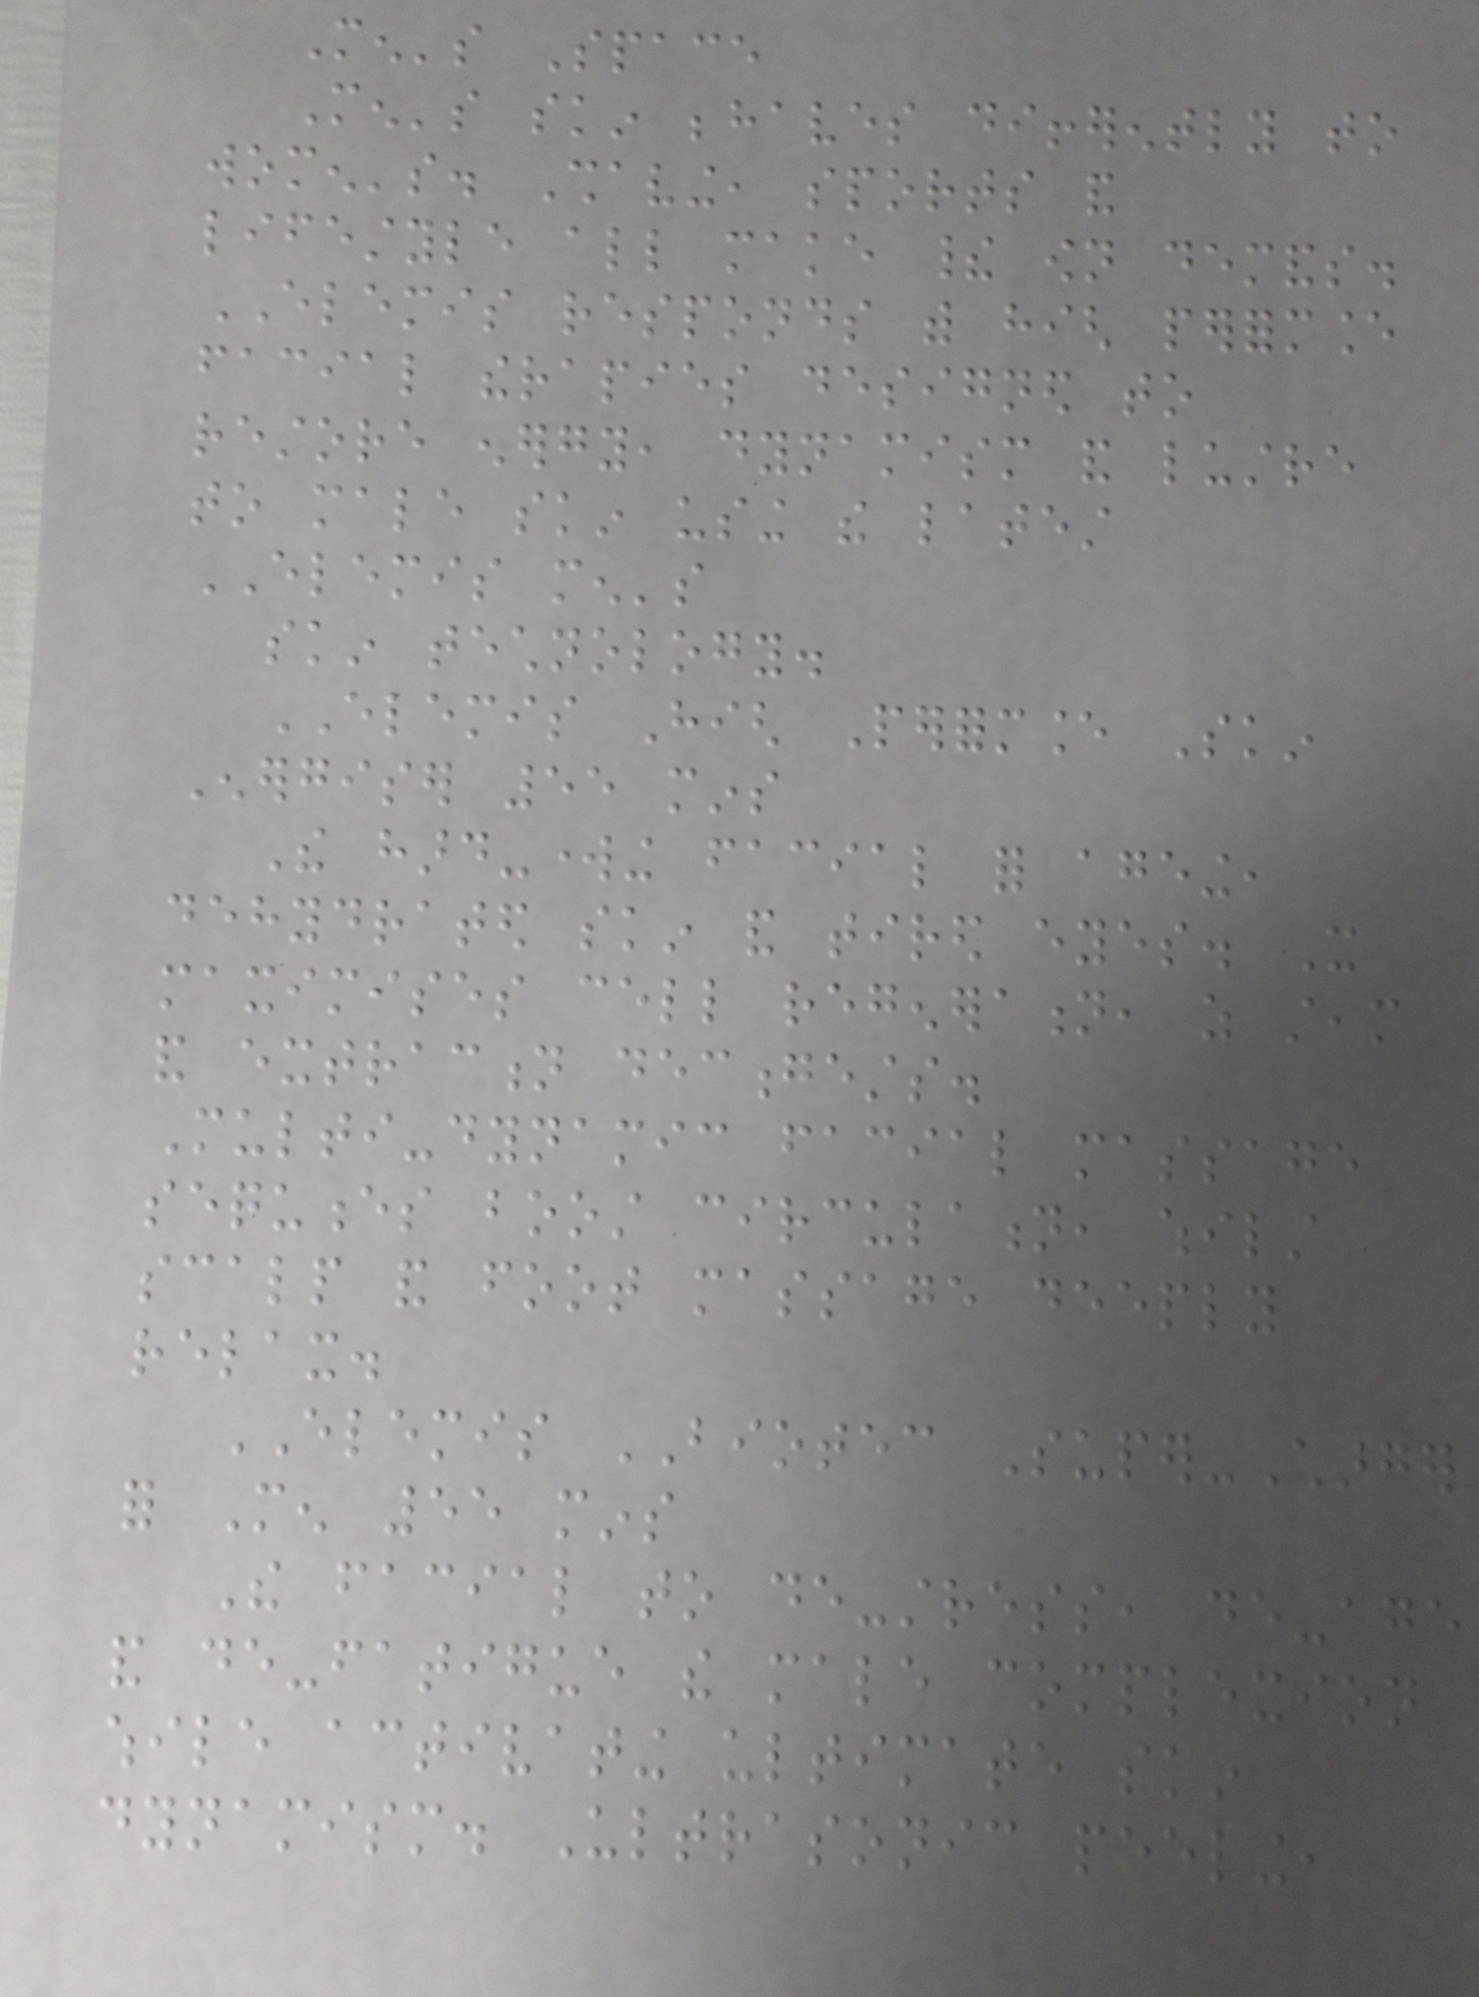Men's Space
Men's skin behaves differently to
women's. Shaving, sports and
lifestyle all make their own demands.
ELEMIS responds with high performance
facial therapies designed to
restore energy, dynamism and lustre
to male skin using the latest
ELEMIS men's
skin technology.
ELEMIS High Performance Skin
Energiser 55 mins
The hard-working facial for ageing,
dehydrated skin and tired eyes. It
maximises cell regeneration, as steam
and extraction decongests.
Multi-dynamic facial massage
sequences boost circulation, whilst
scalp and foot massage deeply
relax.
ELEMIS BIOTEC Super-Charger
for Men 55 mins
The facial to de-stress, de-age
and de-fatigue the male complexion
while activating ultimate skin
dynamism. Ultrasonic peeling,
